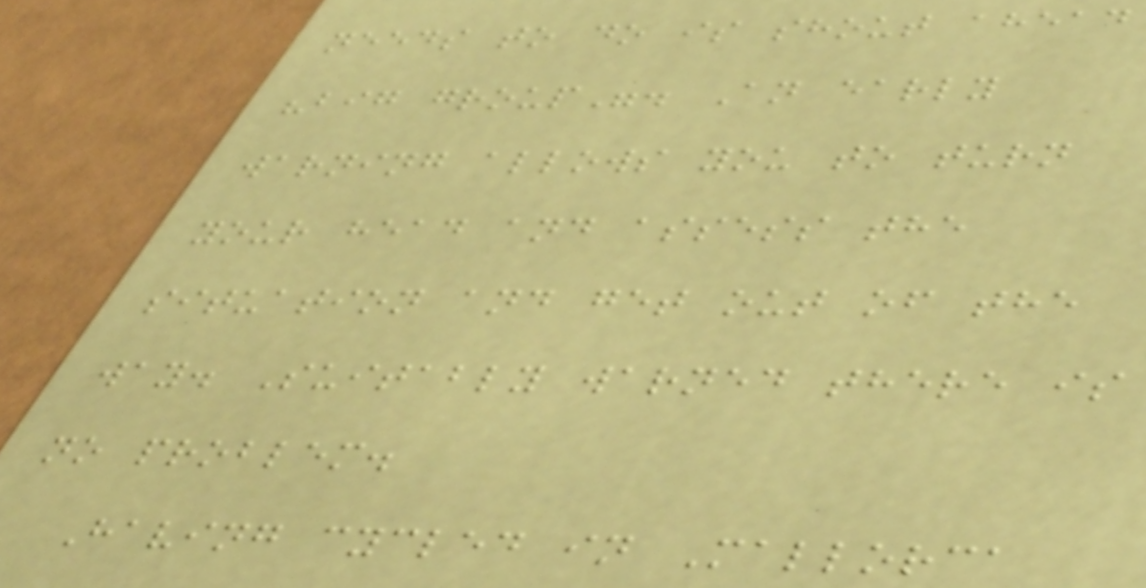needs to do is shout ahead
"big group". An early
warning allows you to turn
your head and assess the
situation and get out of the
way. Suitably warned there is
no problem.
Having cycled in Mallorca
